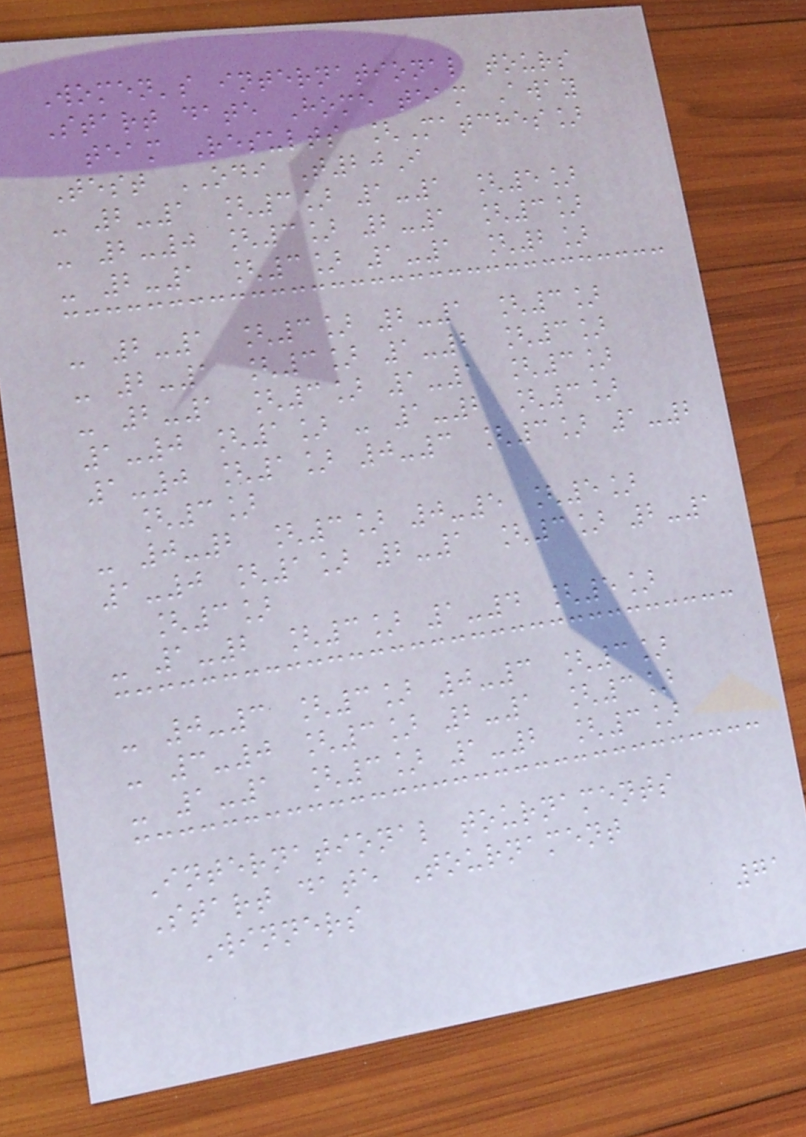Women's international tours
Start date Home team Away
team Results [Matches]
Test ODI T20I
- 2-1 [3] 1-1 [5]
- 2-0 [3] 2-1 [3]
- 2-1 [3] 1-1 [2]
- 2-1 [3] 2-1 [3]
- 2-1 [3] 1-2 [3]
- 2-1 [3] 1-1 [3]
1-0 [1] - 1-2 [3]
1-0 [1] 0-3 [3] 1-2
[3]
- 0-2 [3] 0-5 [5]
1-0 [1] 2-1 [3] 2-1
[3]
- 1-2 [3] 1-4 [5]
- 0-3 [3] 0-3 [3]
- 3-0 [3] 2-1 [3]
- 1-1 [3] 1-2 [3]
International tournaments
Start date Tournament
Winners
71
